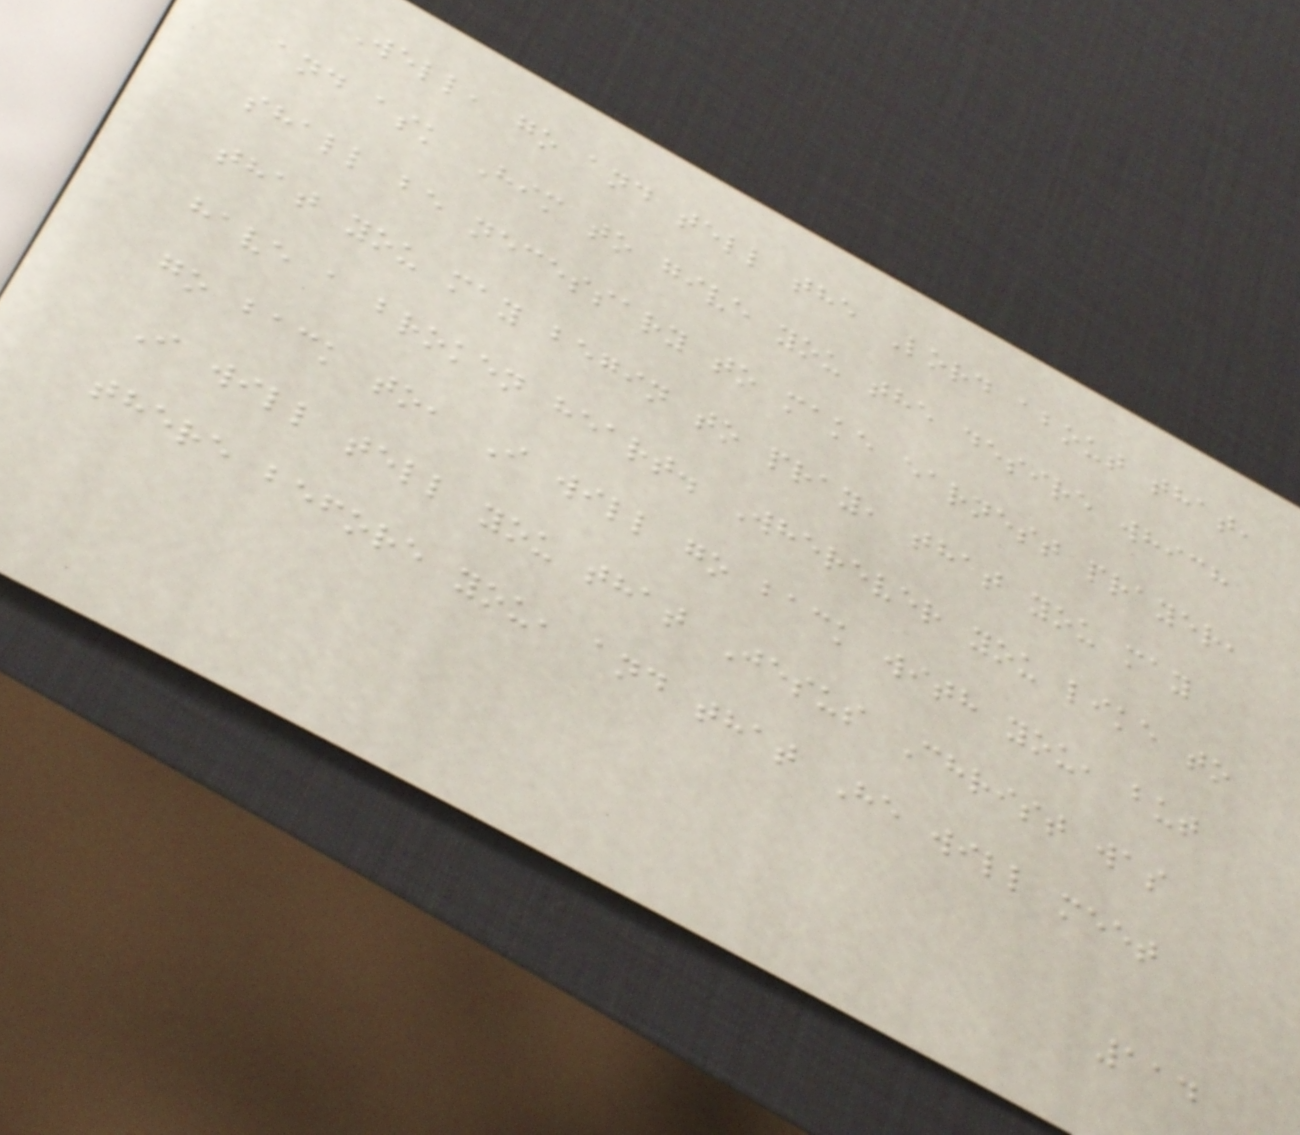Well, go and tell the Lord about that,
and ask Him to give you the desire which
shall be necessary to make earnest prayer,
that you may begin to pray, that you may
have a broken heart. Wherever you like to
go back to, I will go back with you, but
I will tell you that Jesus Christ was
there before you, and that He will meet
114
